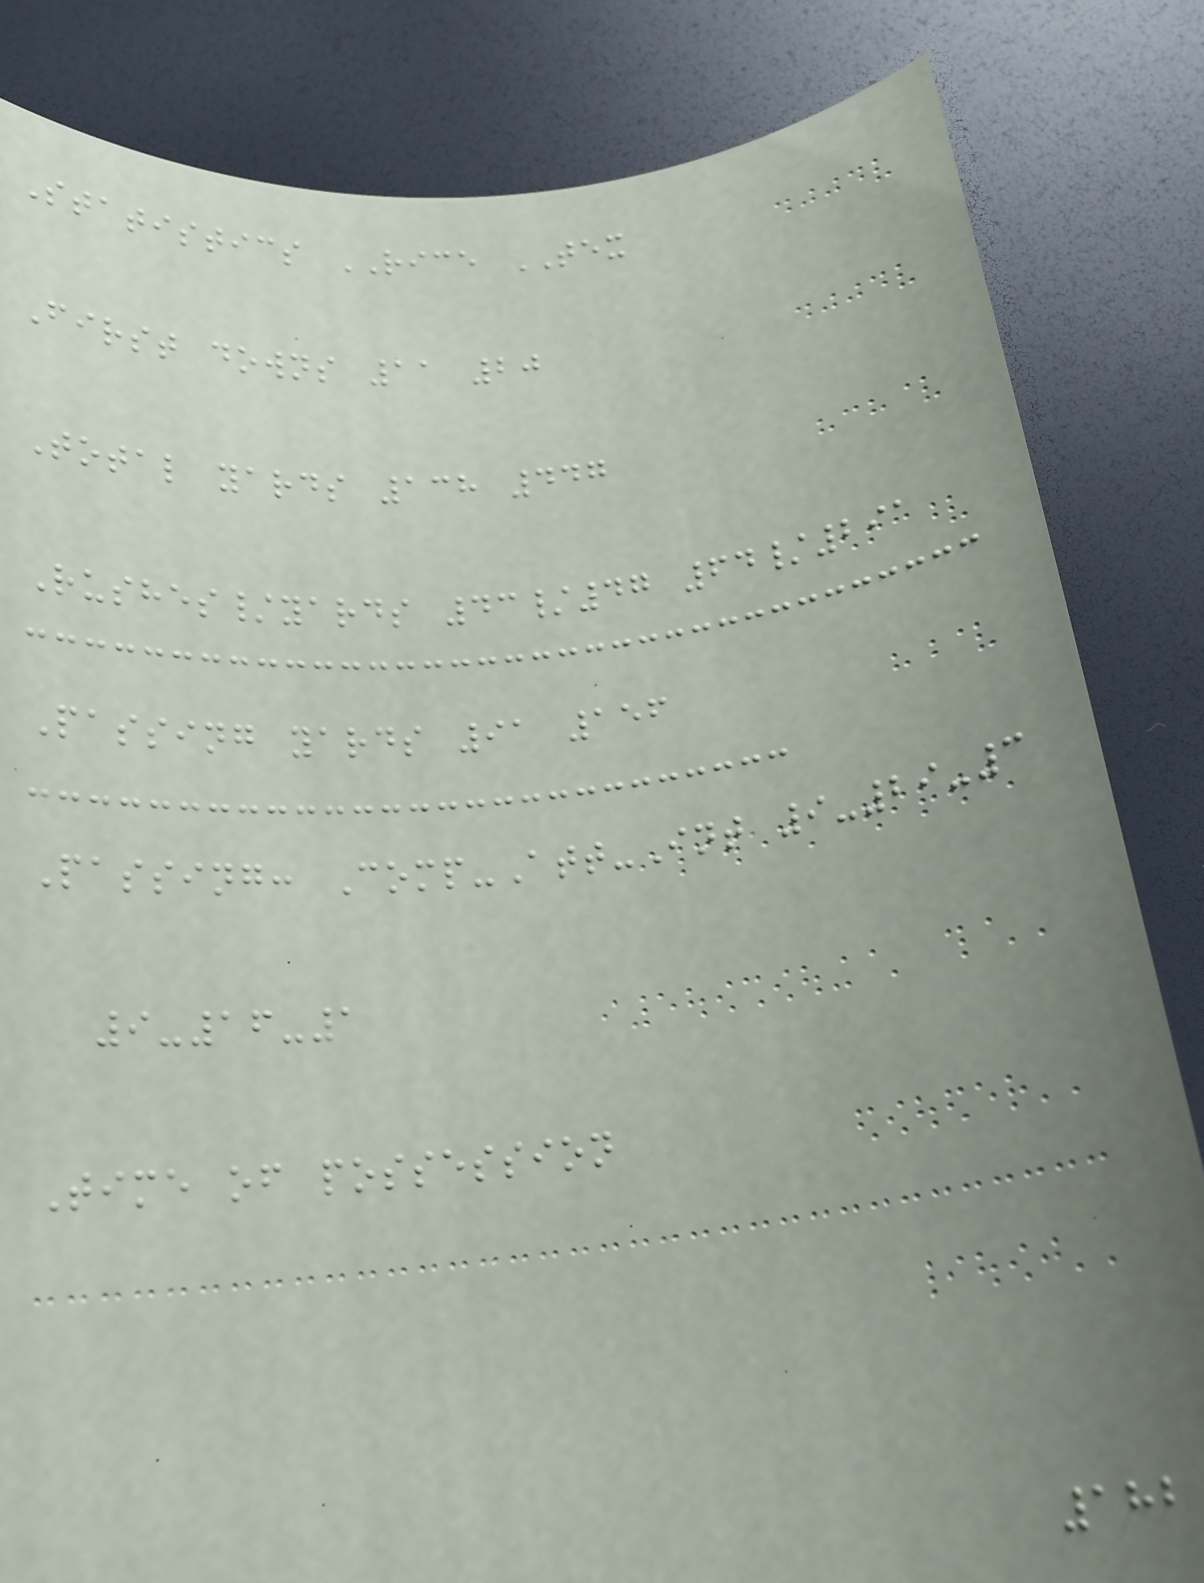Statistics RICE TEX
First downs 11 20
Total yards 138 447
Rushes/yards 43/47 64/291
Passing yards 91 156
Passing: Comp-Att-Int 9-29-3
9-16-1
Time of possession
182
